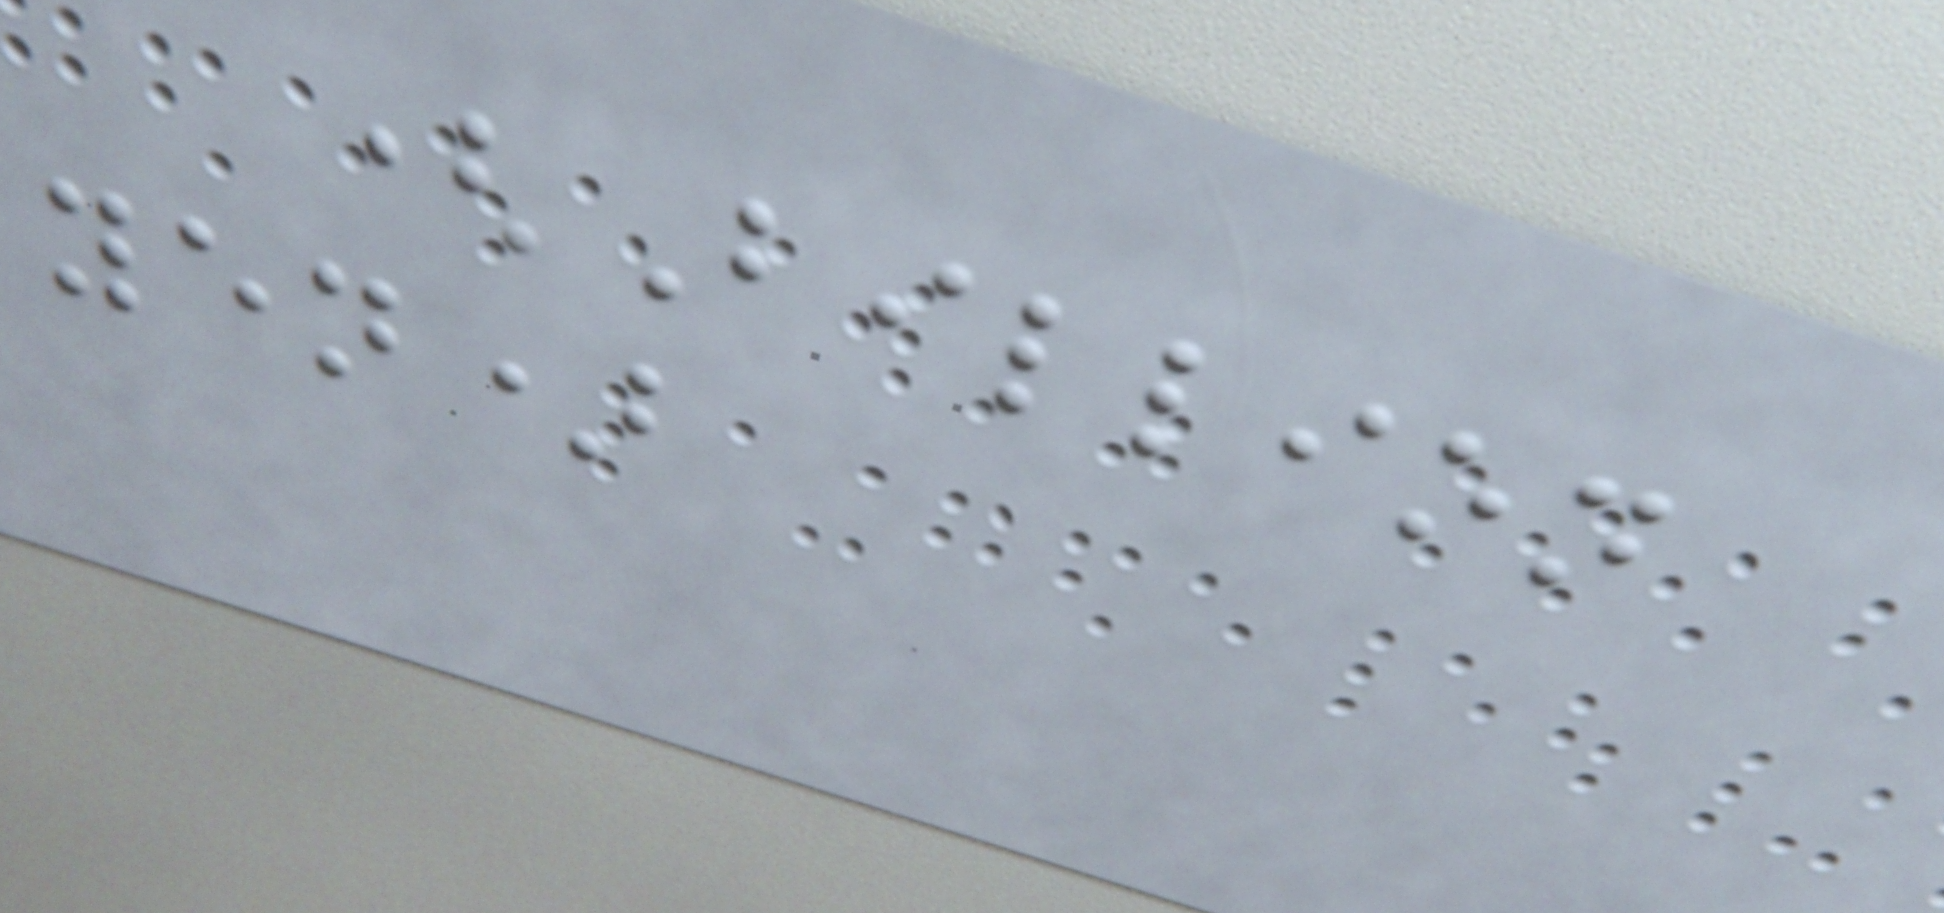(Billion
yen)
